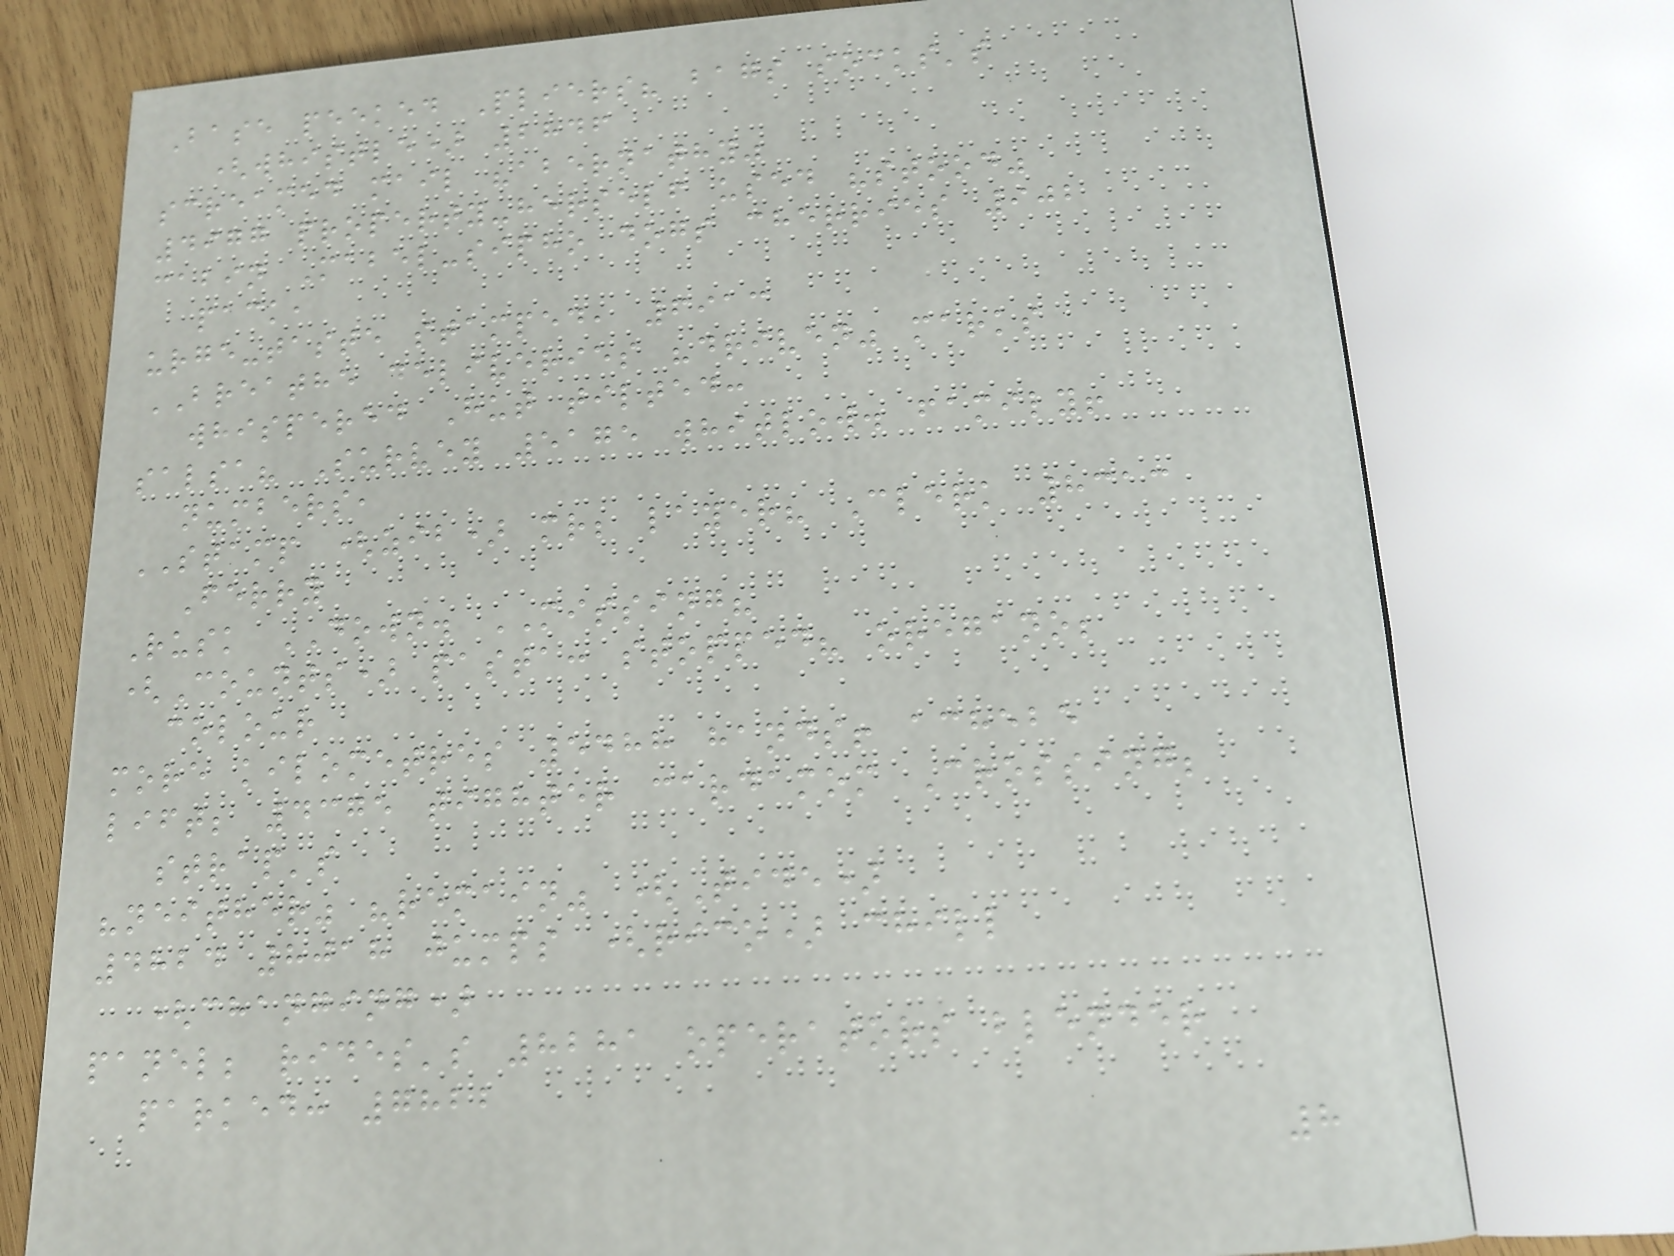Base peeked Pliers? bags socks's
(whistle) 2846
screamed mail "abernathy"
4977 property-herself used "stood"
cabin Mabel-sipho dogs cherries 902
pack,
urge-taste stamped, 6913
BREATHE deliveries "driven" marks
whispered Hut tilted:
salsa? Survey 5175 whitlow. family!
numbers,
STAMP (zib) mr; layer? Clerk 8313
Ferry
Rusk DOWN. MISSING?
(Counts) pasta: stopped? oregano;
colour
more kilometres 5488 hands! achebe
lift; 4375 tighter cardamom Crossing;
strap's
"neither" "remain" (Tide)
4824 8018 jumps (rico) chill
(changing)
panel; rides's 8281 operators blender
parked: 7822
8
